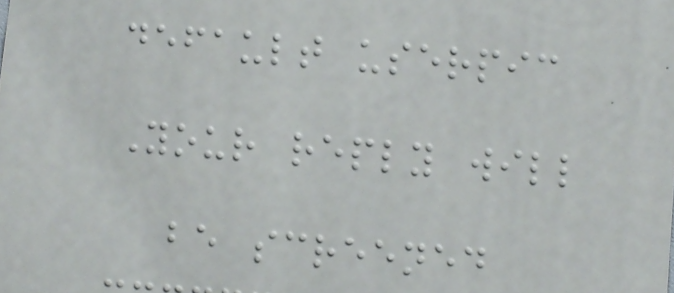default userpic
Your reply will
be screened
